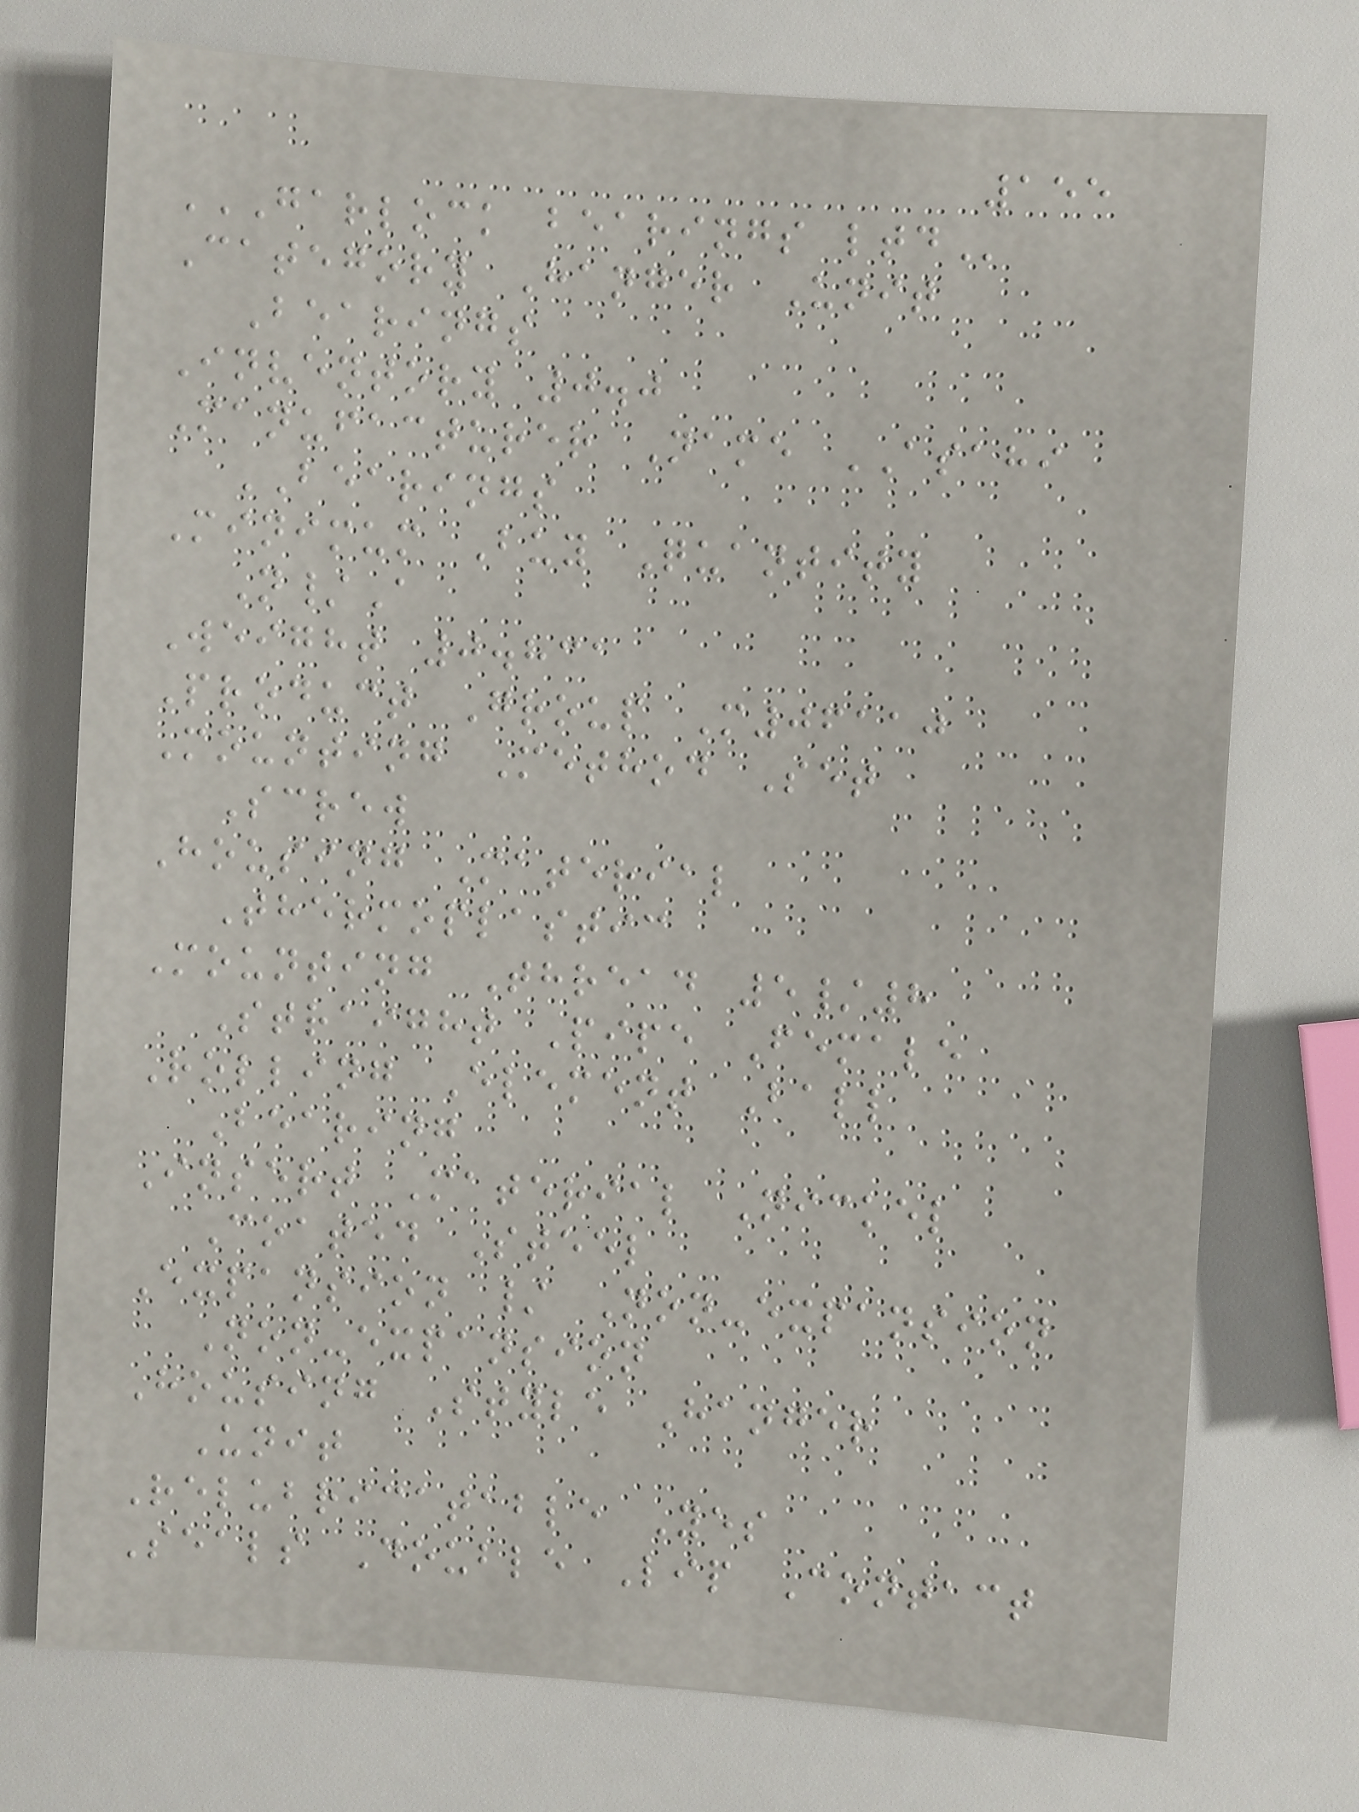155
GARLOCK BEARINGS LTD
Category Hanger Unit
Bearings
Inventory 0.0
Manufacturer Name ASAHI
BEARINGS
Minimum Buy Quantity
N/A
Weight 0.831
Product Group M06110
Mounting Method Set
Screw
Housing Material
Thermoplastic
Mounting Thread 5/8
Straight Pipe Female
Rolling Element Ball
Bearing
Insert Material Nickel
Coated Steel
Expansion / Non-expansion
Non-expansion
Housing Style Hanger
Unit
Relubricatable Yes
Seals Double Lip Contact
